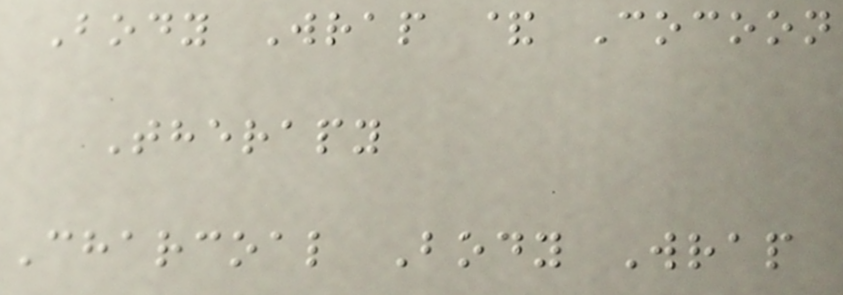Body Wrap & Cocoon
Therapy
Charcoal Body Wrap
